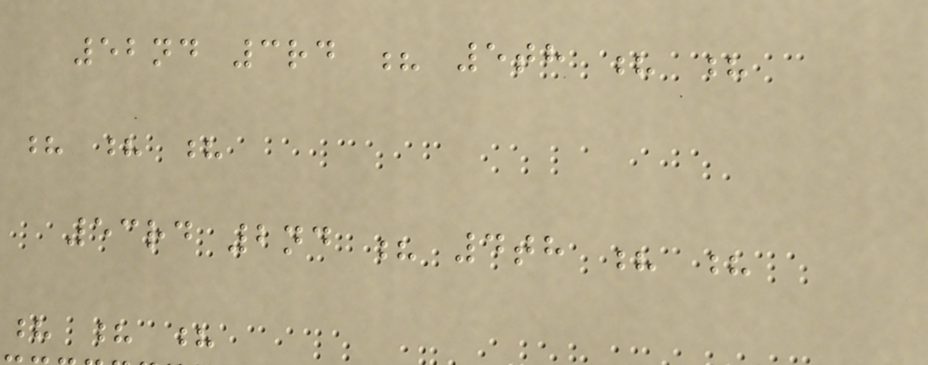52nd 3rd ? 5th ? ?
? ? ?
53rd 2nd ? 4th ? ?
? ? ?
